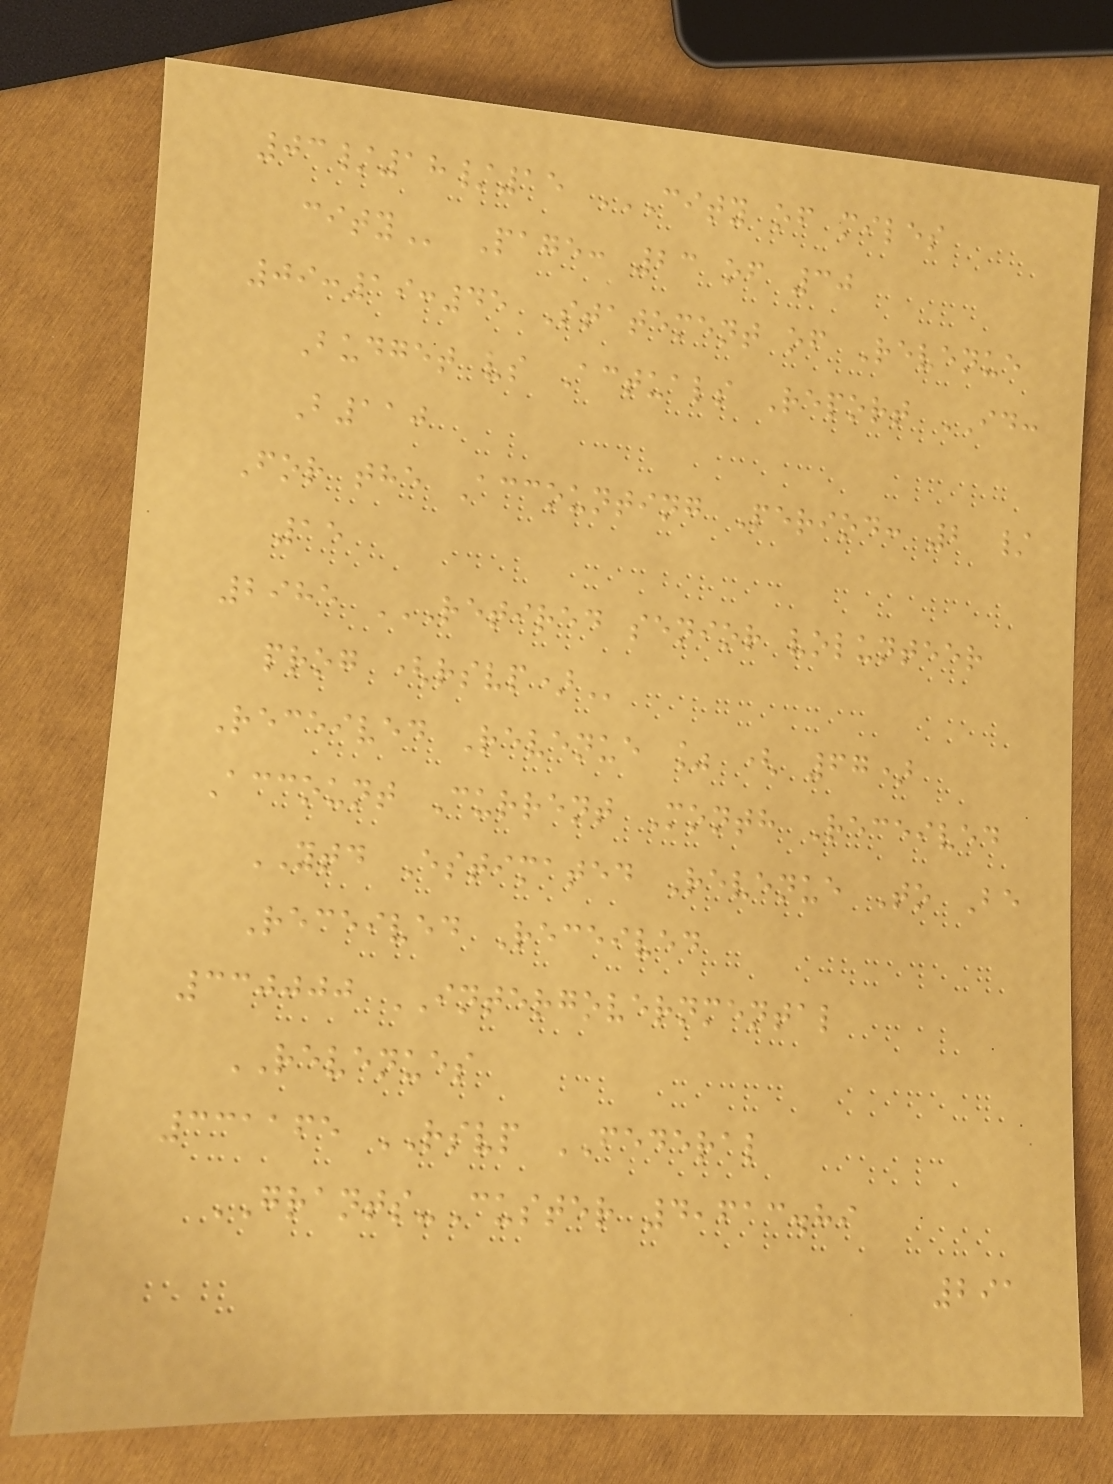03/18/15 CITY OF MILES
CITY Page: 23 of 30
09:19:45 Statement of Revenue
Budget vs Actuals Report ID:
B110
For the Accounting Period: 2 /
15
2985 RETIRED SENIOR VOLUNTEER
PROG (RSVP)
Received Revenue % ( 67)
Account Current Month Received
YTD Estimated Revenue To Be
Received Received
330000 INTERGOVERNMENTAL
REVENUES
331165 RSVP FEDERAL
GRANTS-Custer 4,613.89
291
